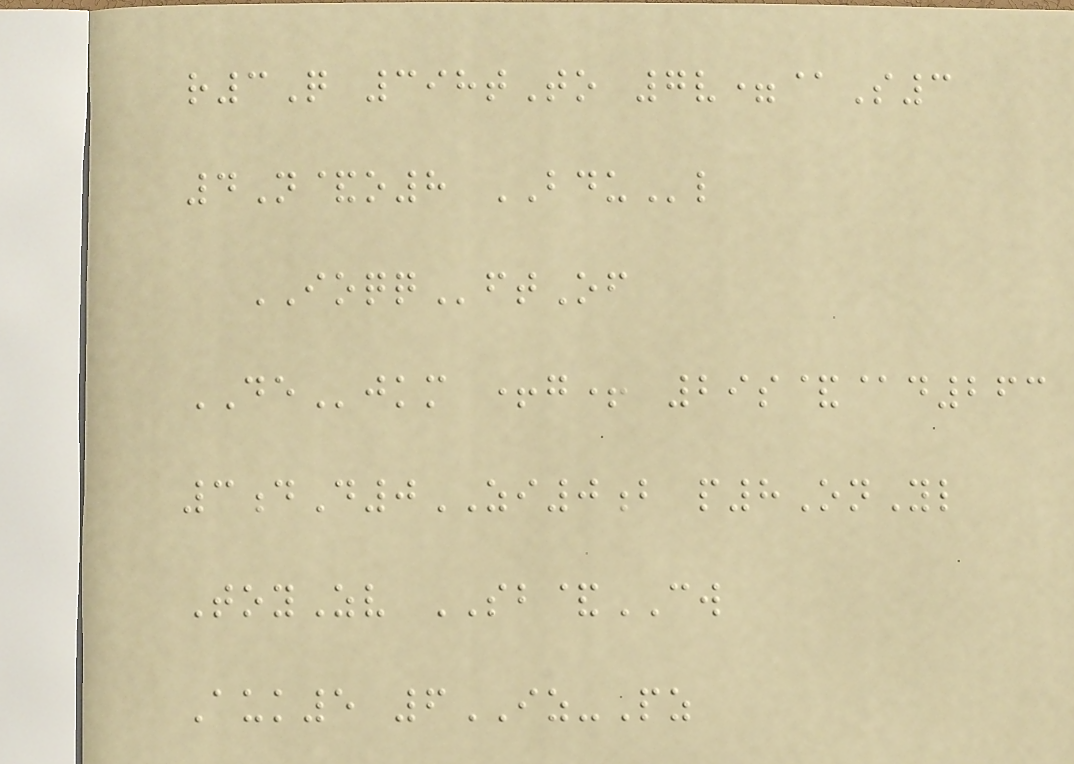r3Q 398tTo 7v=@S3
4N&o8 BDUl
IOQQftOf
DEjkm +g+ 29s&@d263
3dD0ZI0b p8OnYl
ToyZv SB&CW
Auk5 6IZ-Pz
